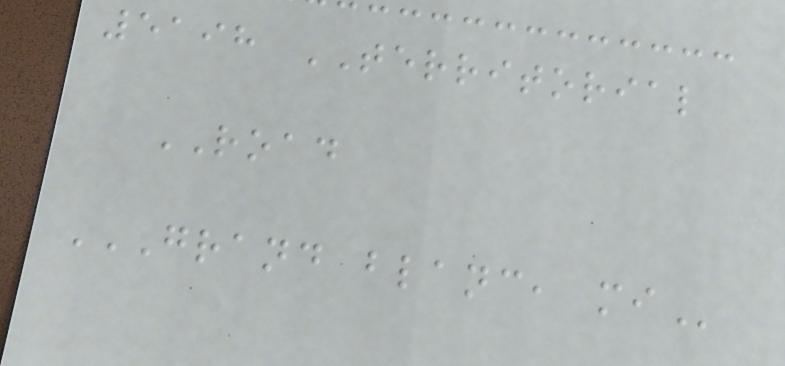5198 TERRITORIAL
ROAD
GRAND BLANC, MI
